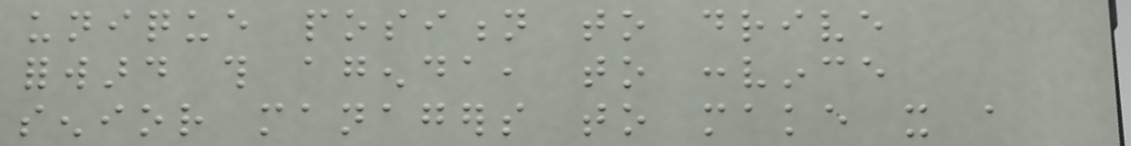unique position to drive
forward this agenda, to convince
senior managers to make it a
